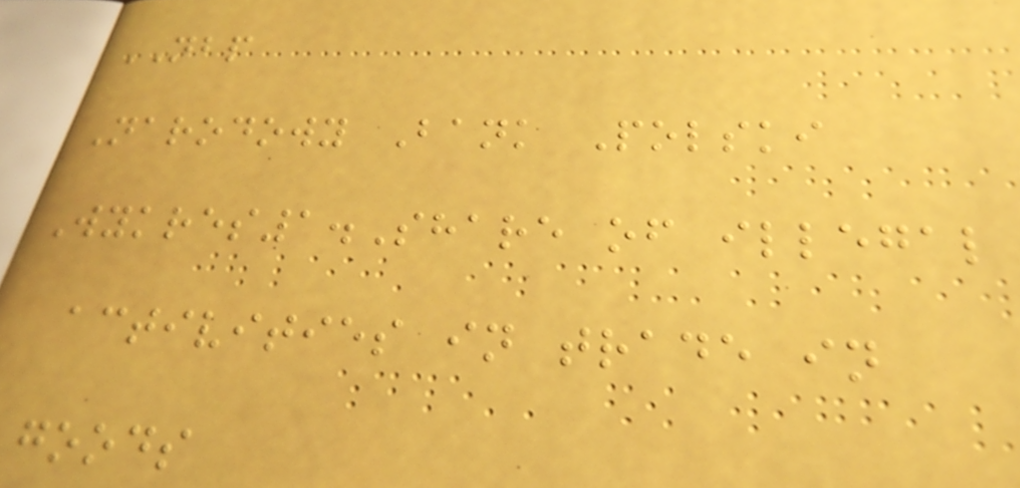NBP
Narodowy Bank Polski
Wykres1.Share of illegal
activities in trade in
goods
